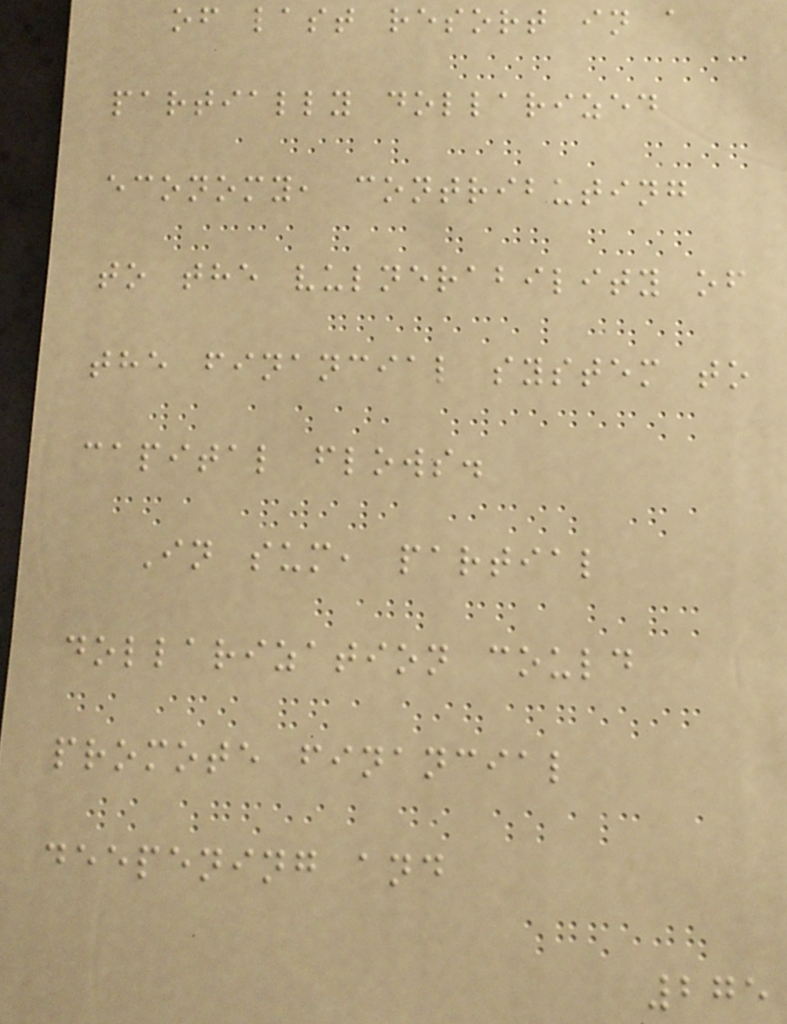of last resort in a
partially dollarized
economy, contributing
to the vulnerability of
the financial system to
capital flows.
In sum, partial
dollarization could
promote financial
deepening and
275
